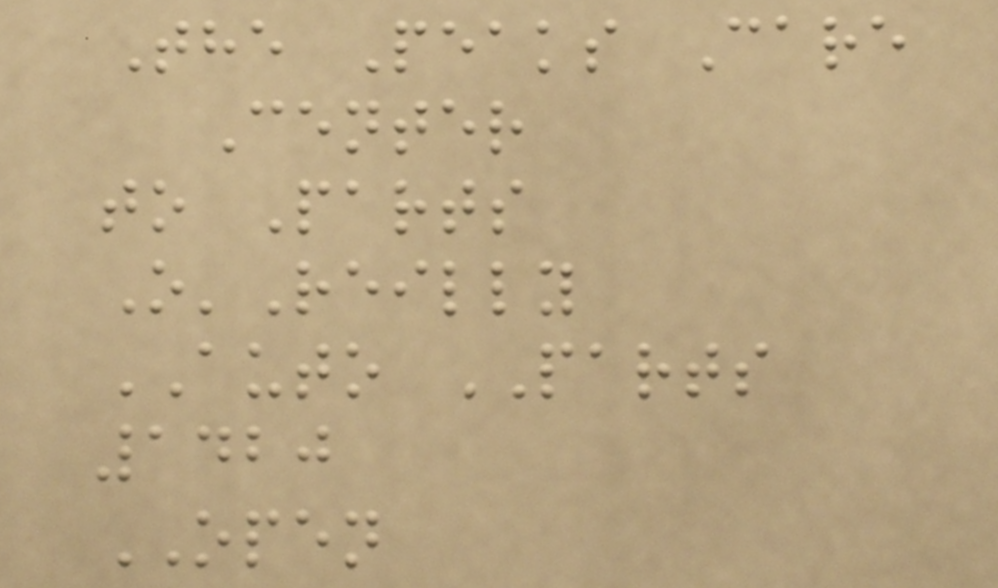The Peaks Care
Center
to Parts
O'Reilly
AUTO PARTS
1420
OPEN
